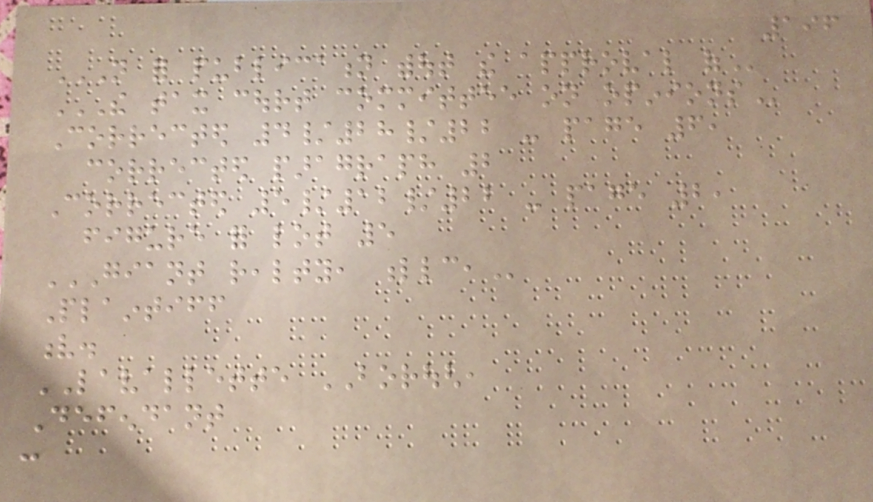196
NOT FOR PUBLICATION WITHOUT THE APPROVAL OF
THE TAX COURT COMMITTEE ON OPINIONS
Corrected 4/28/22 - page 6,
corrected paragraph 2
Corrected 5/12/22 - page 2,
figure for lot 5
GIANT REALTY, LLC,
Plaintiff
v.
LAVALLETTE BOROUGH,
Defendant
:
